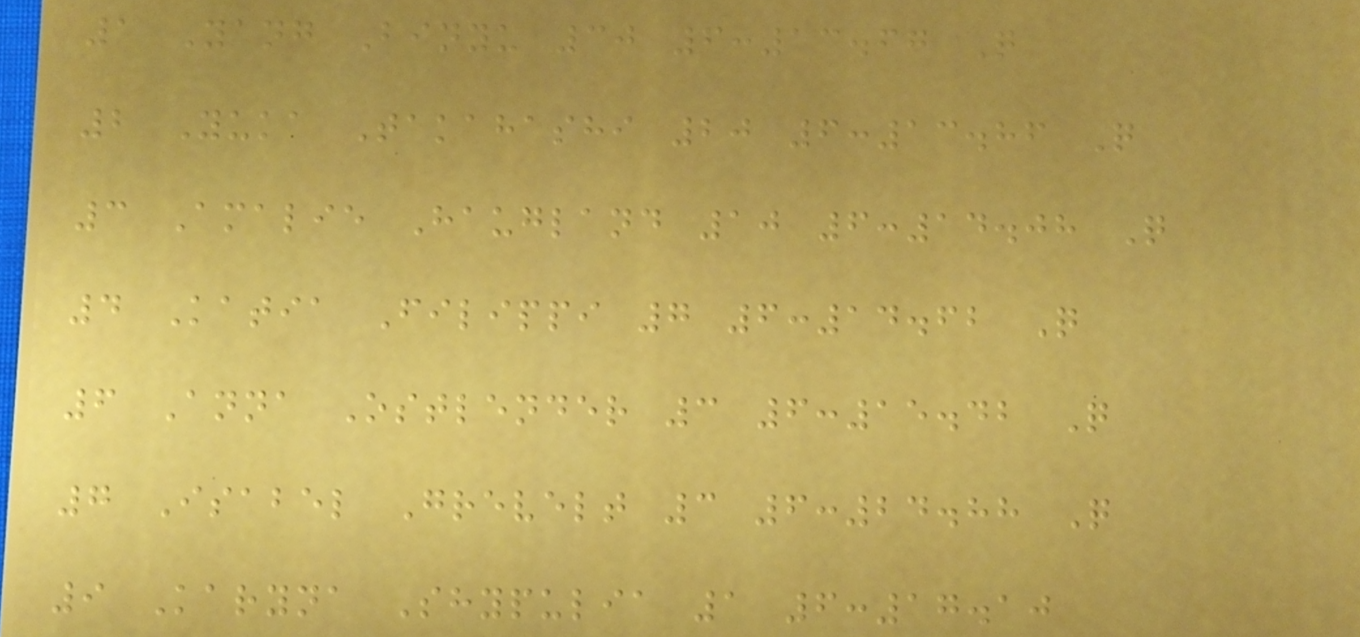1 Yang Binyu 30 6:13.67 Q
2 Yuka Takahashi 20 6:13.86 Q
3 Amalie Haugland 10 6:14.08 Q
4 Katia Filippi 7 6:14.62 Q
6 Anna Ostlender 3 6:15.42 Q
7 Isabel Grevelt 3 6:24.88 Q
9 Karyna Shypulia 1 6:17.10
